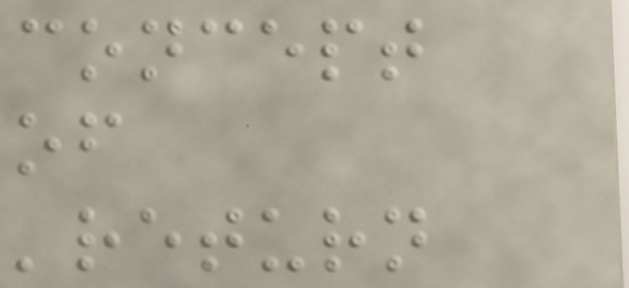concept
of
'return
